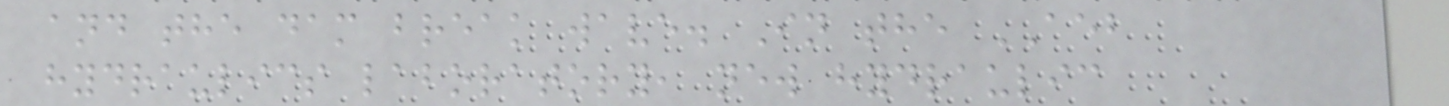and the dam break wave. In the AEB
hydraulics laboratory, new hydraulic
